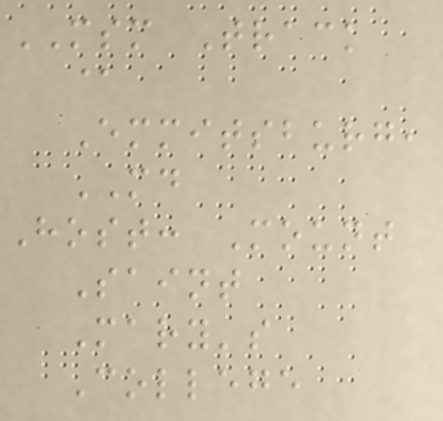MSM Track
@
Emmitsburg,
MD
Host: Mount
Saint
Mary's
College
